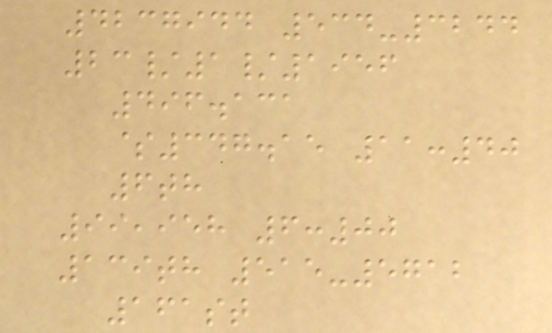4237944 534-3244
23/1/1956
496.131
$347.15 11:40
6th
99,958 6:00
139th 515-5712
161st
